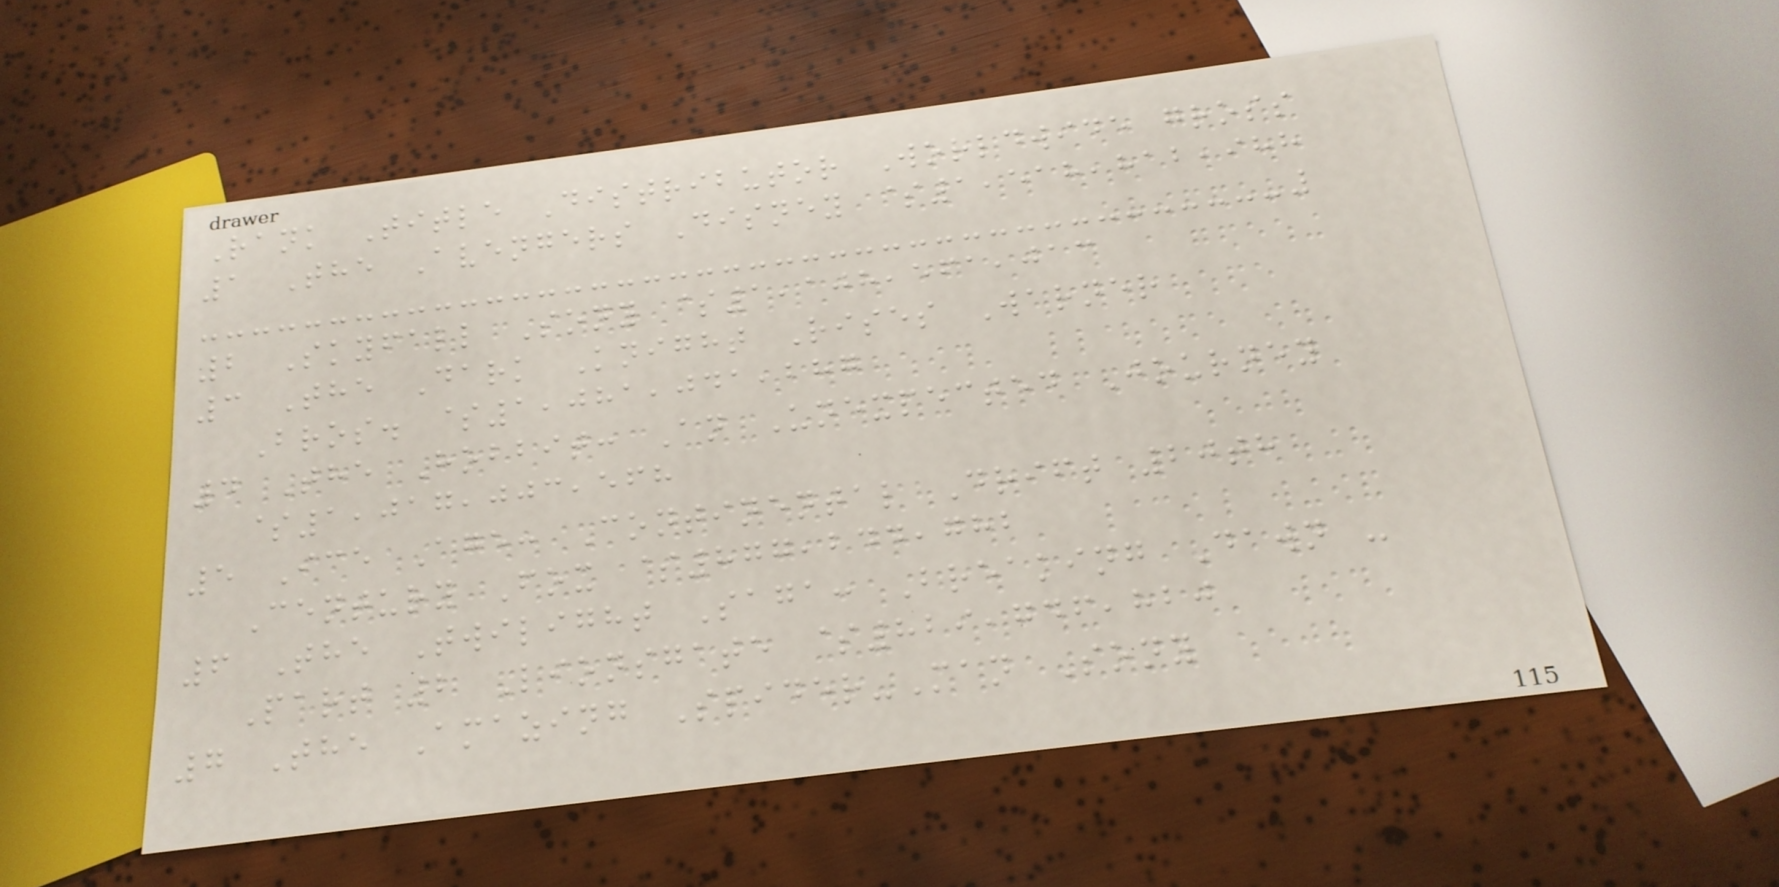Rank Title Distributor Worldwide gross
1 The Avengers Disney $1,518,812,988
2 Skyfall Sony $1,108,561,013
3 The Dark Knight Rises Warner
Bros. $1,081,041,287
4 The Hobbit: An Unexpected Journey
$1,017,003,568
5 Ice Age: Continental Drift 20th
Century Fox $877,244,782
6 The Twilight Saga: Breaking Dawn -
Part 2 Lionsgate $829,746,820
7 The Amazing Spider-Man Sony
